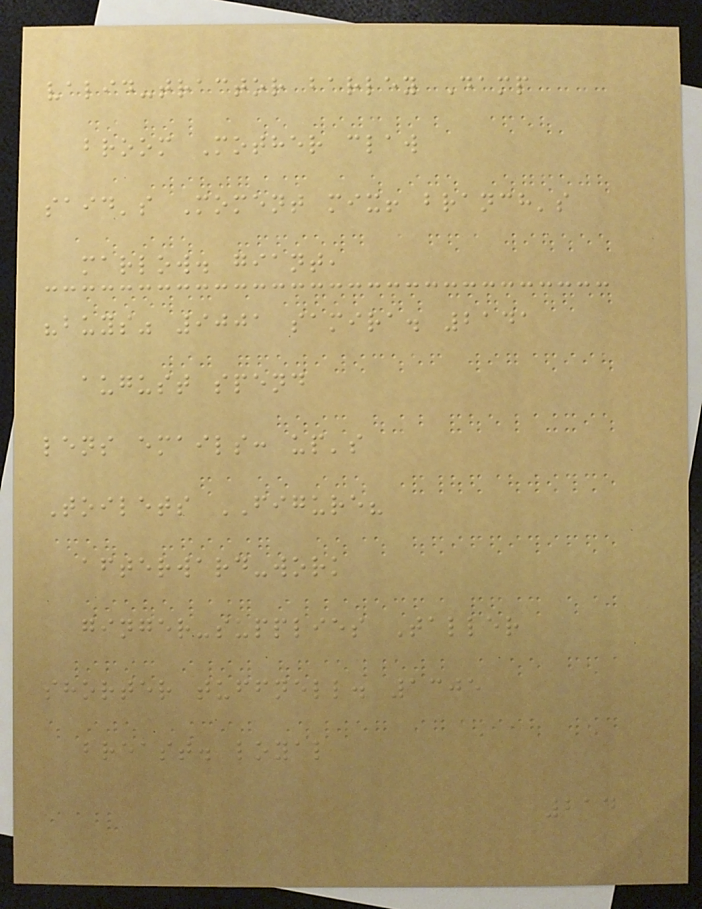valid-tractor barley Damp
broom Mother claw
said's Moment mix! branch's
marlow. giant,
"buys" 9001 samira. 2141
august spend
lens emails: up's
Toilets FIGURE?
afterward-work
ginger-supplies Taller
shorter tuffnell. 1305
breast. loyal
214
